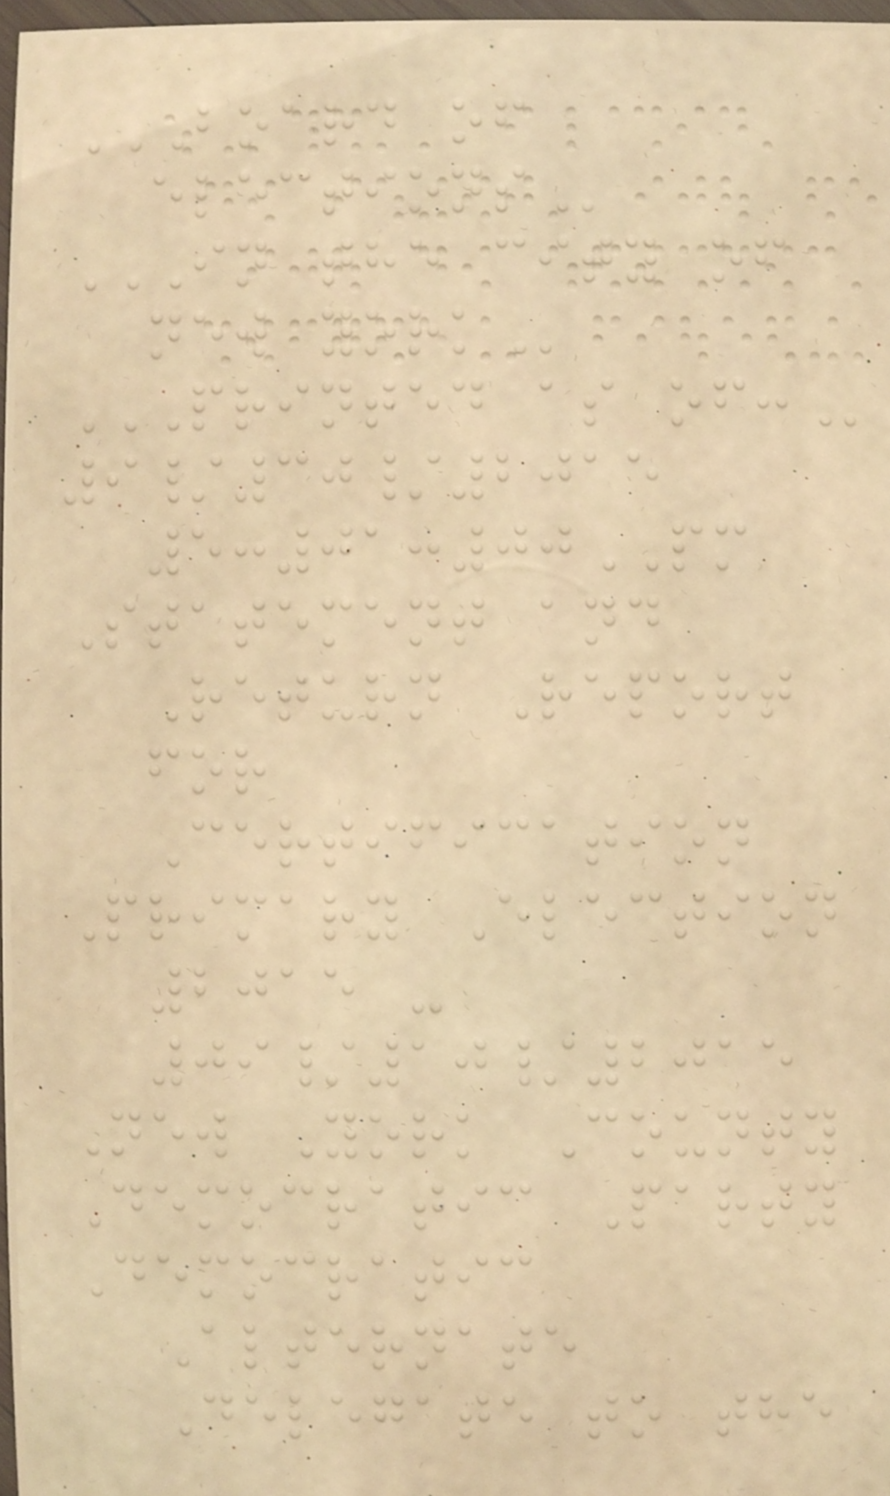BOARD OF
ELECTIONS
IN THE CITY OF
NEW YORK
PRINTED AS OF:
9/30/2015
5:01:00PM
Statement and
Return Report
for
Certification
Primary Election
2015 -
09/10/2015
New York County
Democratic Party
Democratic
Alternate
Delegate to the
